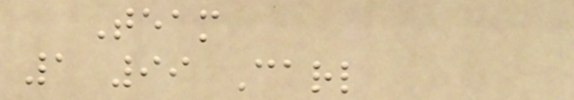Team
1 99 Carl
